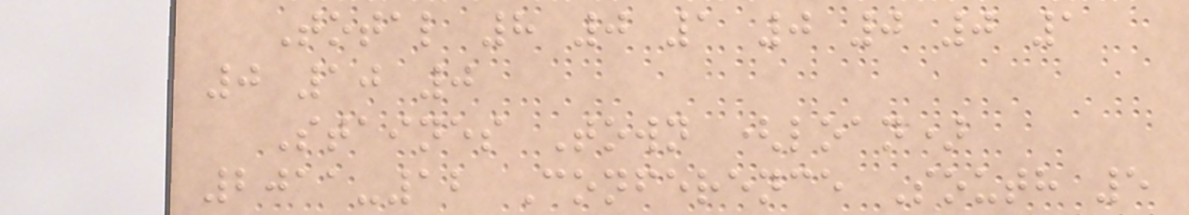Total 8 0 1 0 0 0 1
0 10 0
Staines Town (loan)
2011-12 Conference South 5
